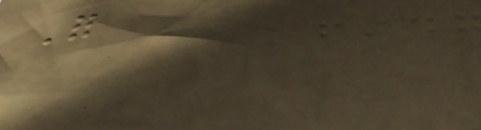For
